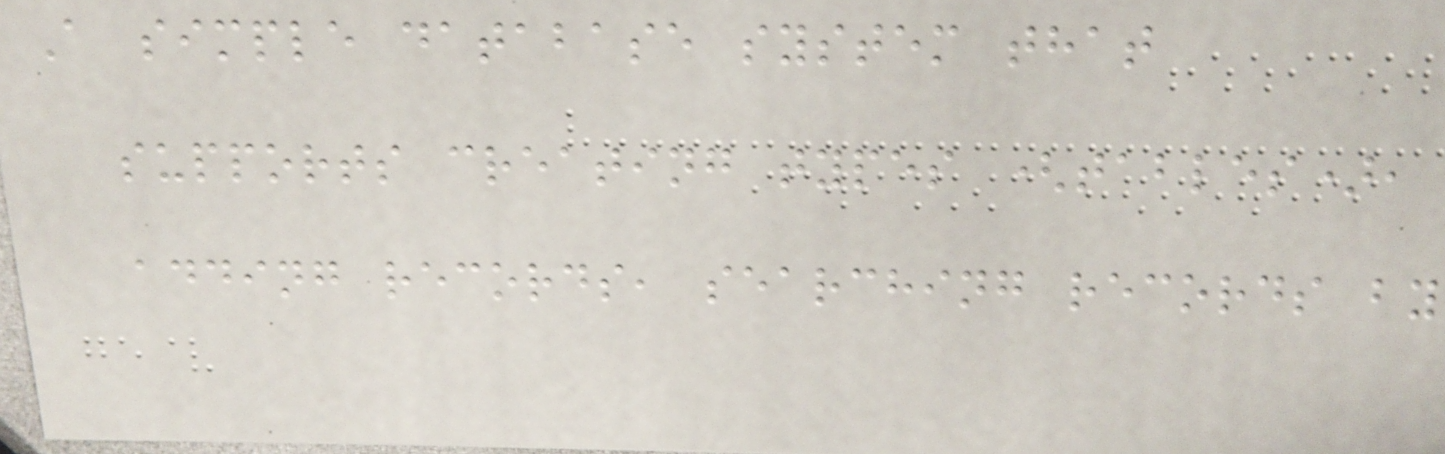A simple database system that
supports creating types (tables),
adding records, searching records by
